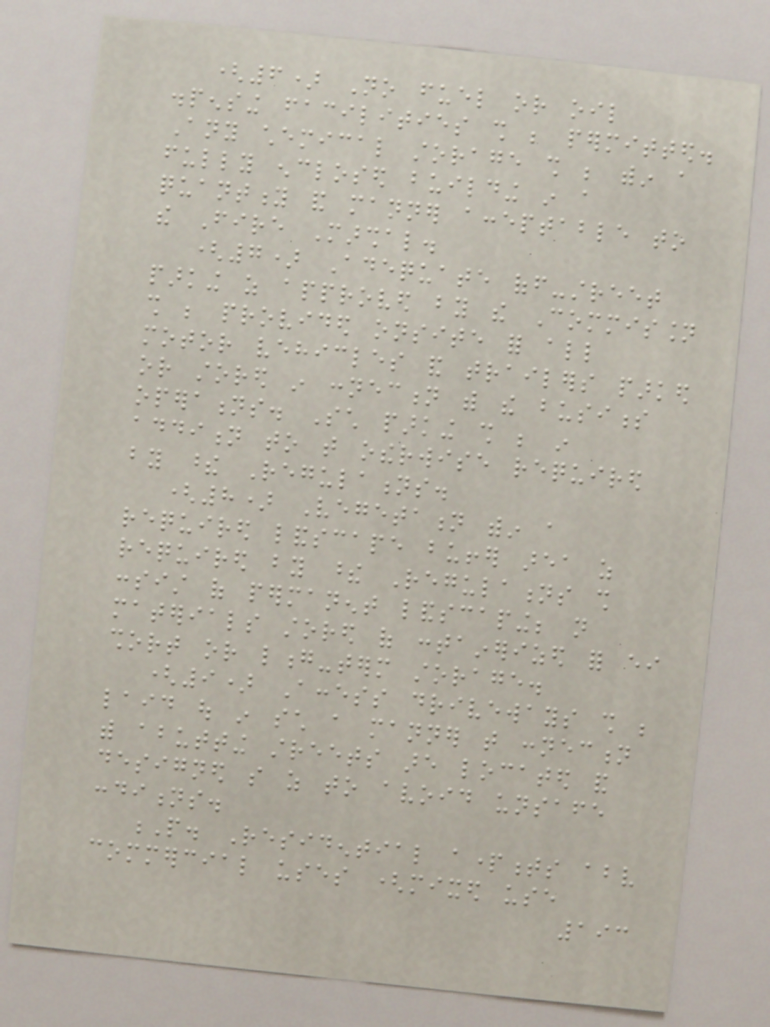(6) No fuel or oil
dispensing facilities shall be permitted.
Any chemical storage shall be within a
fully enclosed building in a
quantity and manner acceptable to
the Fire Marshal.
(7) Adequate off-street
parking as approved by the Commission
shall be provided onsite for all
motor vehicles and trailers parked
or stored in connection with the business
operations. Such parking shall be in
addition to that otherwise required
by these Regulations.
(8) Vegetation within a
required landscape buffer area as
required by these Regulations shall
consist of permanent landscaping; not
materials stored of containerized for either
short or long-term storage.
(9) Access driveways shall be
laid out in such a manner that connection
with abutting streets are located and
designed so as to avoid unsafe
conditions.
P. Residential apartments above
commercial uses (mixed use
193
